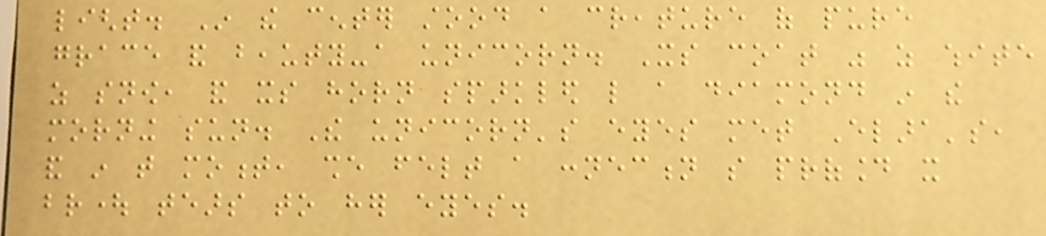light. In the center stood a creature of pure
grace and beauty-a unicorn. Its coat was as white
as snow, and its horn sparkled like a diamond in the
morning sun. The unicorn's eyes met Elara's,
and in that moment, she felt a connection so profound it
brought tears to her eyes.
